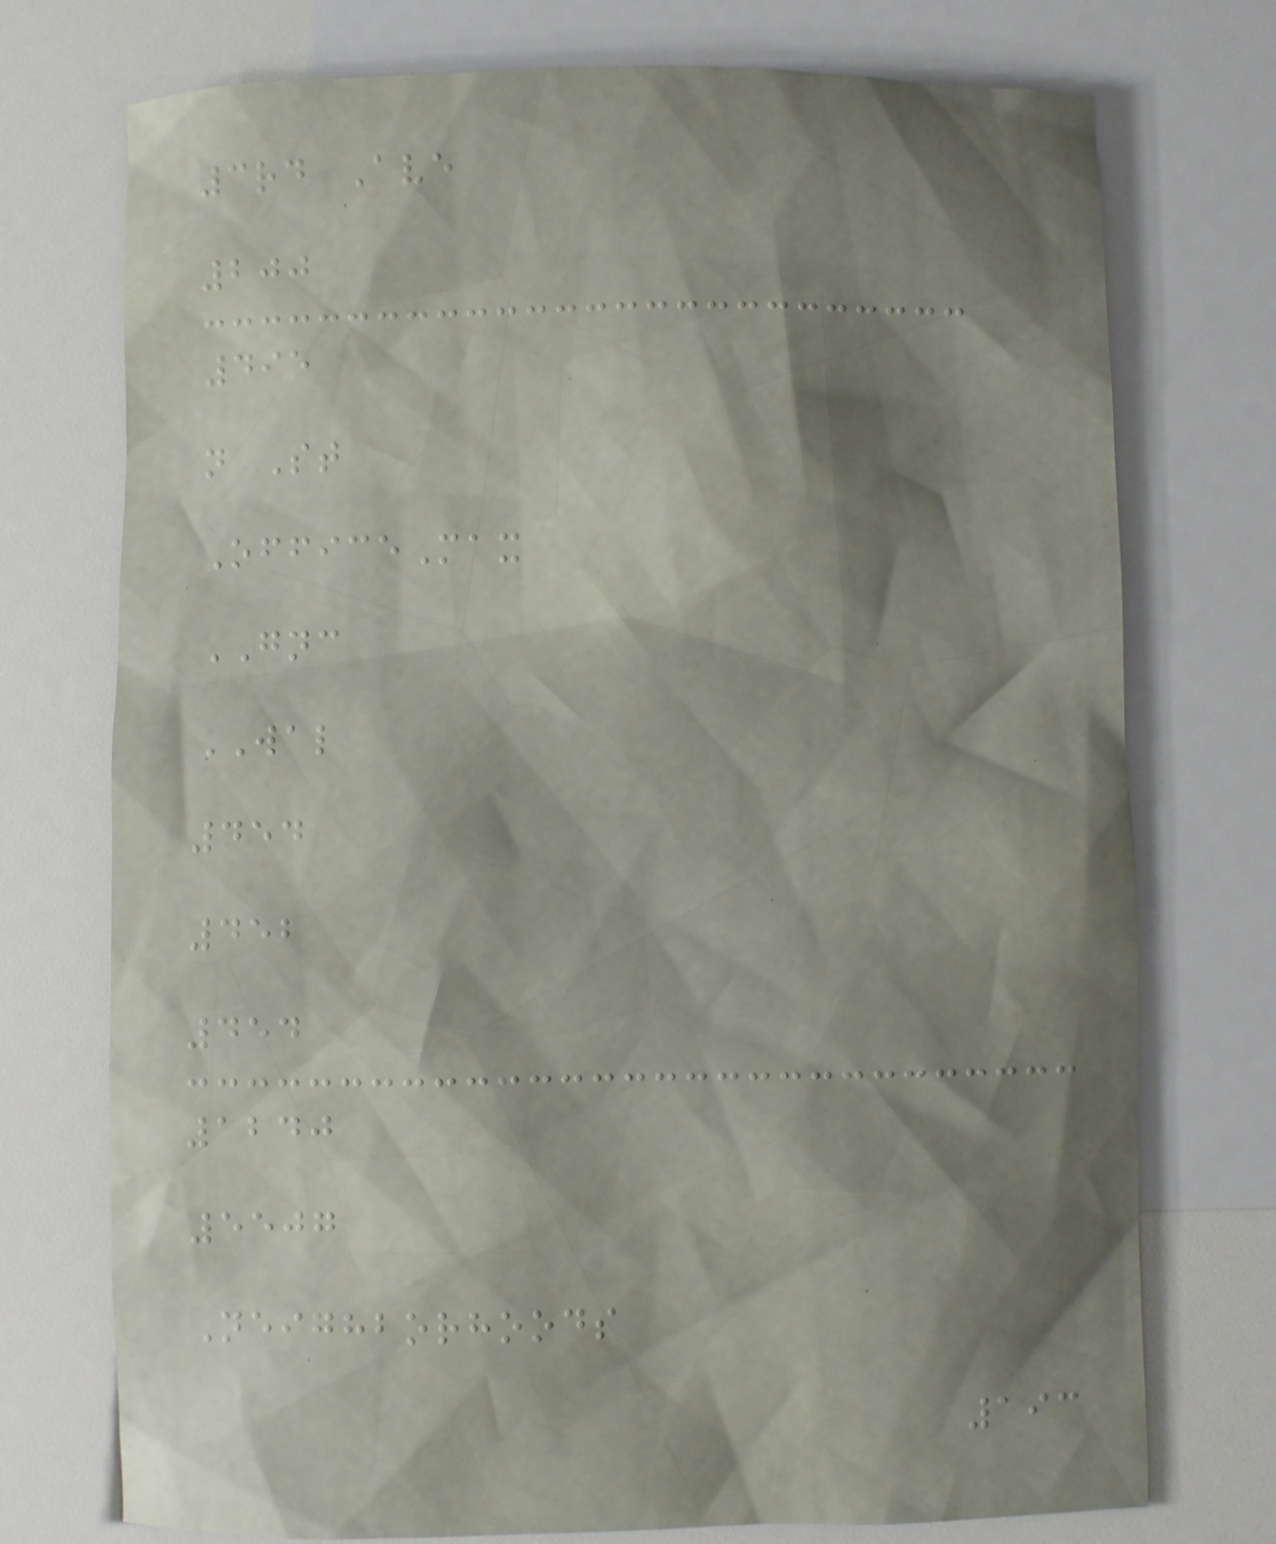3rd Ave
200
495
n St
OfficeMax
GNC
WAL
454
452
454
1240
5507
Neighborhoods
193
